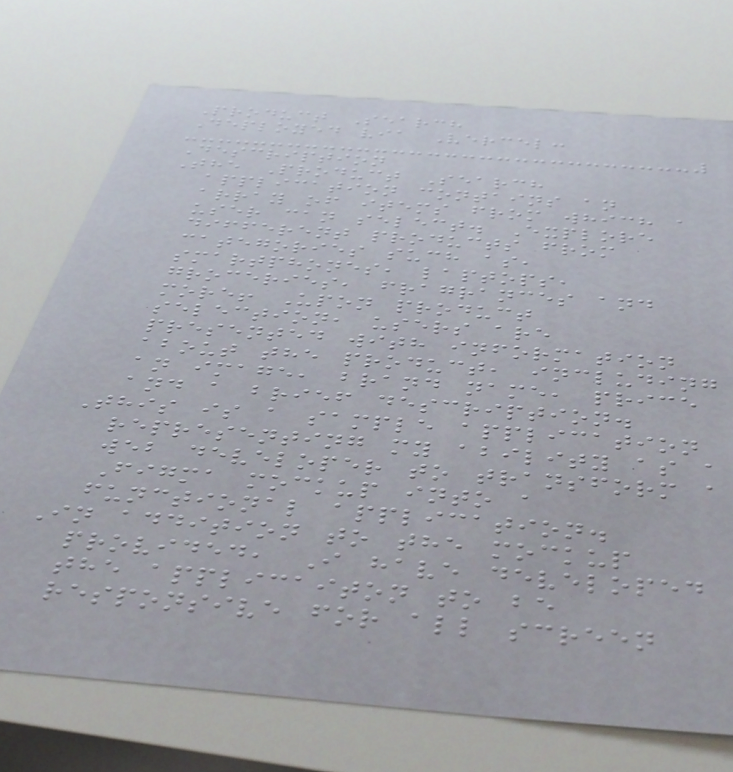Product Search
Deployed via Vercel:
Description
The Product Search
application contains an
array of items from which a
user can select. Explore
different products from
categories such as,
smartphones, laptops,
groceries, fragrances and
more! Upon product
selection, users are
presented with information
about the product, including
an image, brand name, price
and a brief description.
This is a sample application
representing my ability as a
web developer to transform a
Figma mockup into a
functional application.
In addition to the mockup
provided, I have developed
the applicaiton to be
responsive for all screen
